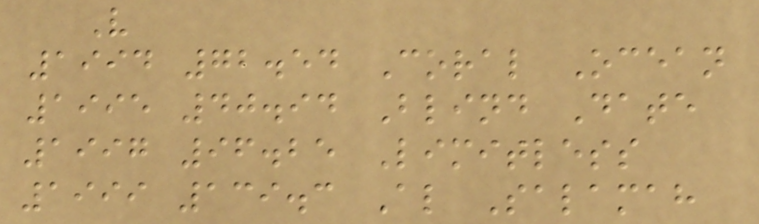V
1994 72.54 Coral Ocean
1995 40.94 Blind Date
1997 96.25 Limitless
1999 139.3 Al Salamah
